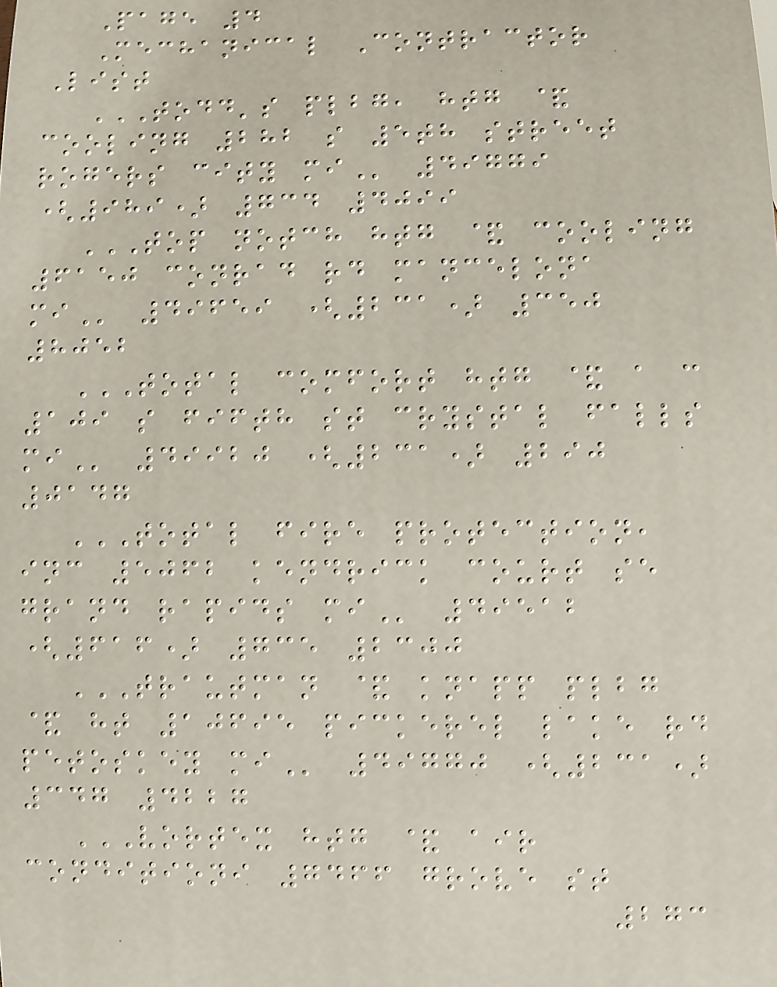Page 4
Mechanical Contractor
List
TODD'S PLBG, HTG &
COOLING 282 S 5TH STREET
ROGERS CITY MI 49779
(989) 734 4099
TOP NOTCH HTG & COOLING
6150 CONRAD RD MANCELONA
MI 49659 (231) 350
8052
TOTAL COMFORT HTG & A C
109 S FIFTH ST CRYSTAL FALLS
MI 49920 (231) 290
0147
TOTAL FIRE PROTECTION,
INC 5062 KENDRICK COURT SE
GRAND RAPIDS MI 49512
(616) 735 2300
TRAUTMAN & KNAPP PLBG
& HT 10695 PICKEREL LAKE RD
PETOSKEY MI 49770 (231)
347 4227
VORTEX HTG & AIR
CONDITIONI 7466 GROVE ST
273
